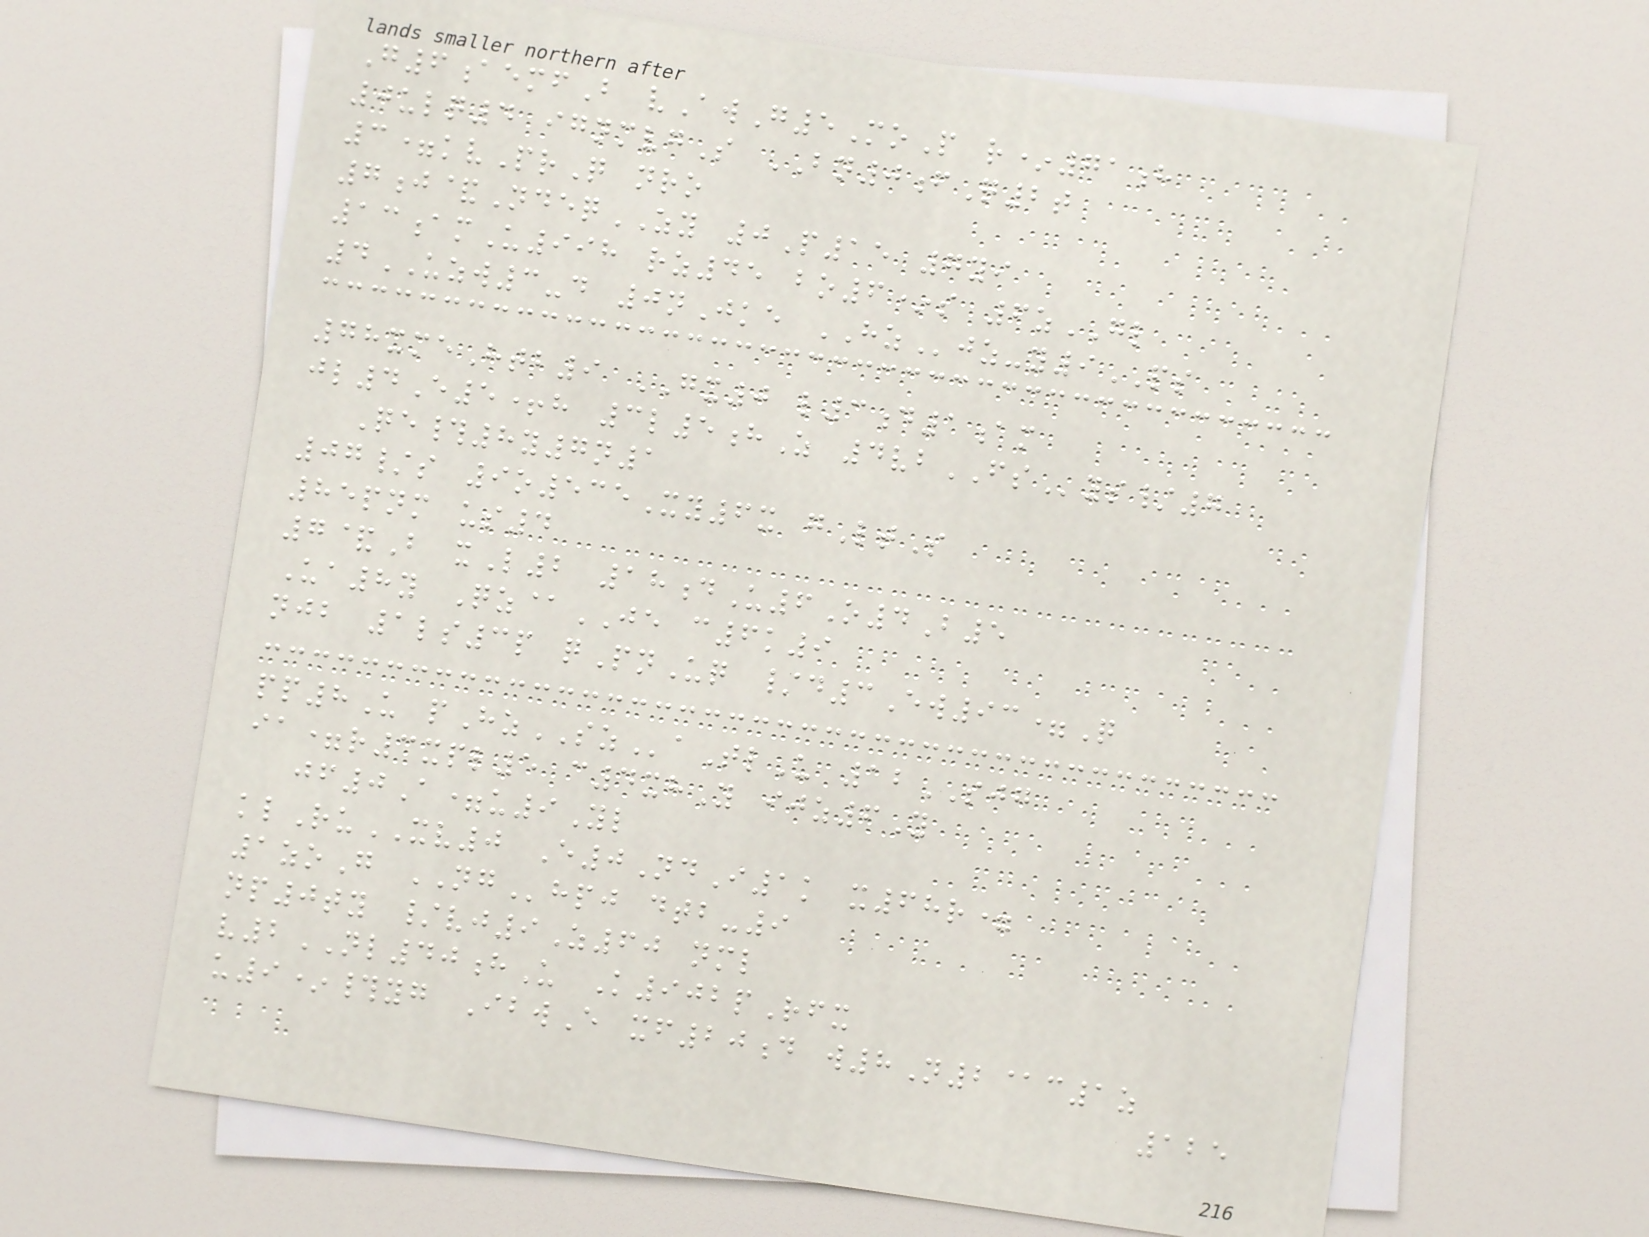G6aemfB vAwG5MoP r*71h
0ulq4 ignmvgS BN0fQ2t
3=kvPrQ nro
7j&NdeqZY 0P15 7yi
13amU998 rz45 bo6*s 6zGL
4UZW3-d 0nJke HZjz-y9PS
78xmeHtb9 GX0 l3d1am
jl4E5+h 3l5hZ 4vbFSys/7
Qe#8y7n1
07/s 9o535Xy6x gLtS
85pnm us4
7&B xL2 18dU6O4B5
Ua8y Qz@JE c6k9
njb 1ls3p qPnUq /d3Ew93=Q
pp8U pHzSZaTlU 12SJG
ia=r3xpl5 c4xhY ijz6Y
jf0A=u9Yl
klRuXV0 E0NdI1k x68r=
1zoG NGhpj dtb-9
np0ty /vj9Z60 nml
v2NL40hU K902pRfx
u9*#yg IbwE xf20d w8N2@c1z
125
